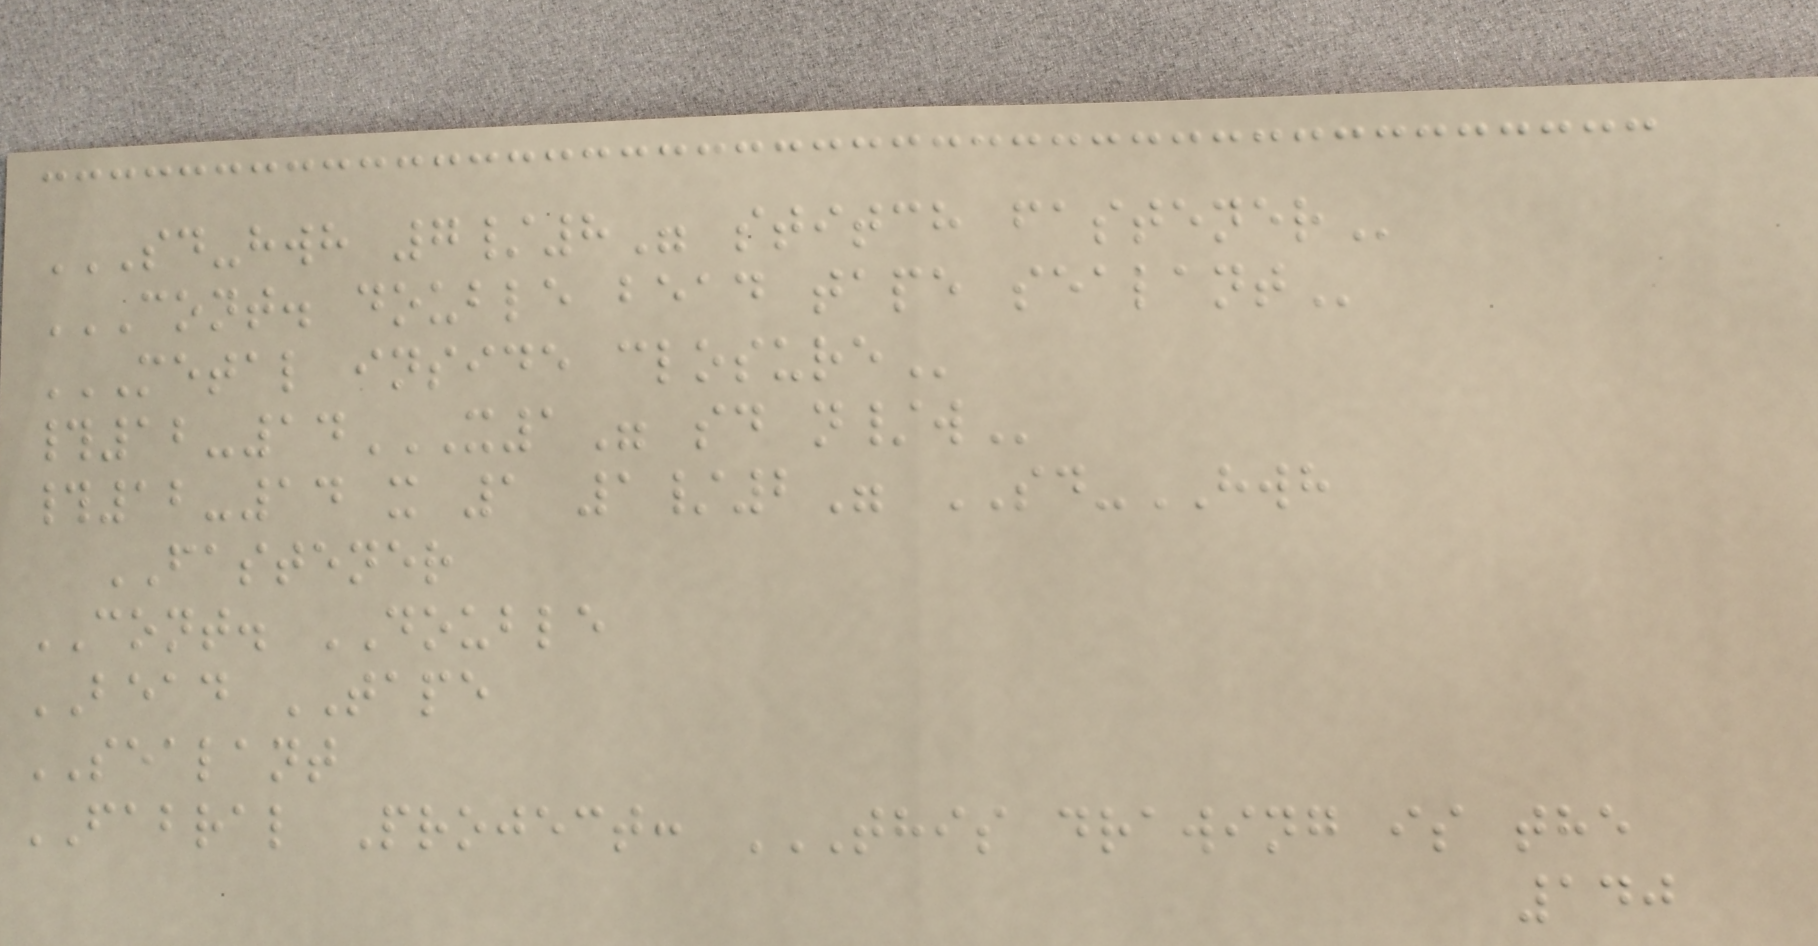SD-HWH 7/8" STITCH FASTENER
CONT. DOUBLE BEAD TAPE SEALANT
METAL INSIDE CLOSURE
#12-14X1" SD N/W
#12-14 x 1 1/2" SD-HWH
FASTENER
CONT. DOUBLE
BEAD TAPE
SEALANT
FABRAL Project: THIS DRAWING IS THE
140
